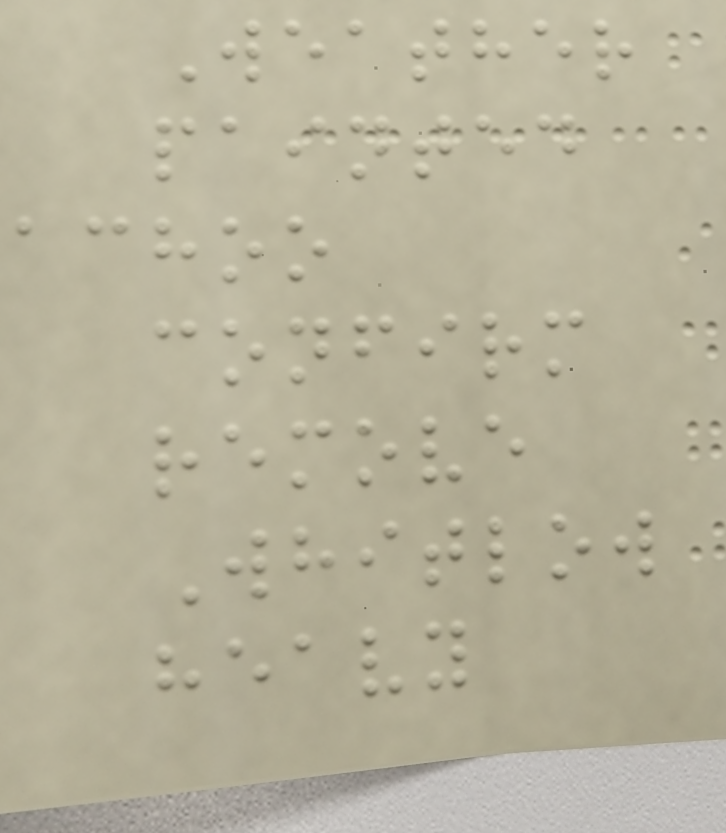Weather
painted
achoo
confirm
remove
Whitlow
heavy
